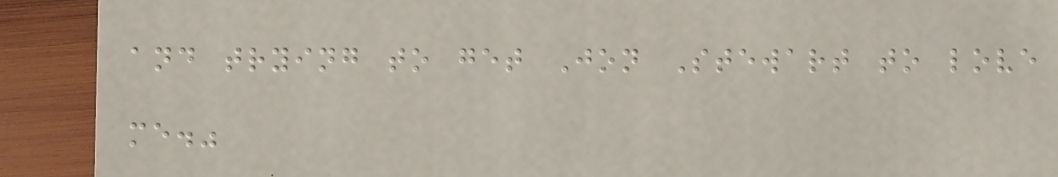and trying to get Jon Stewart to love
me."
